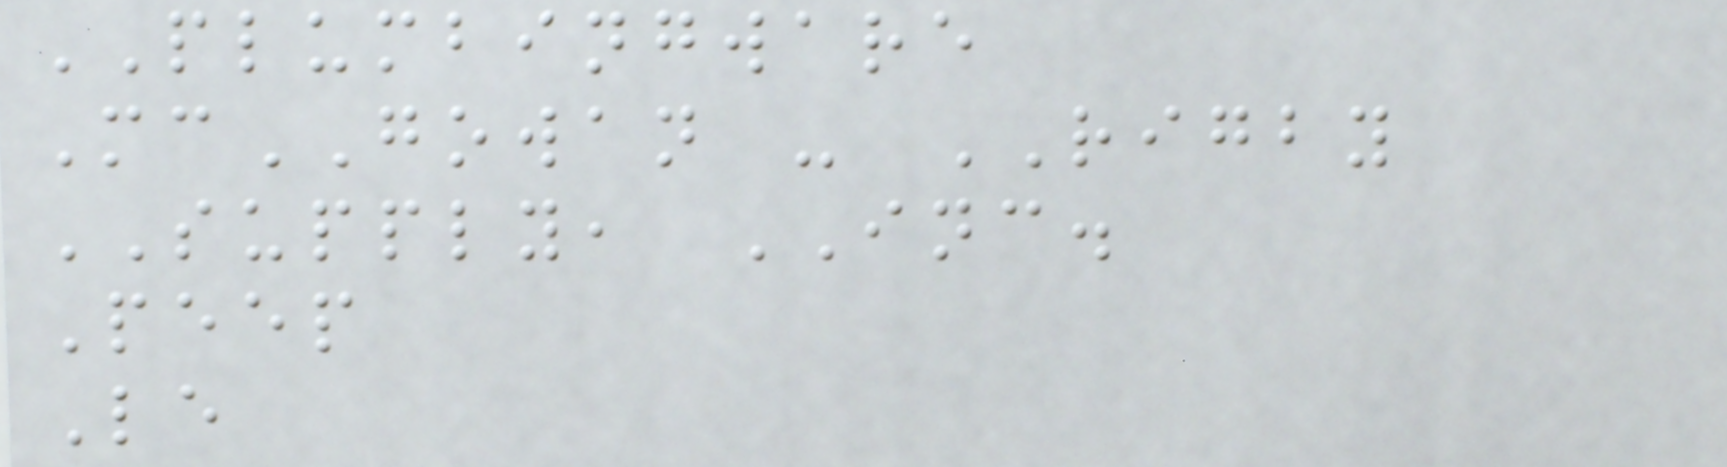PLUMBINGWARE
McGOWAN - RIGBY
SUPPLY, INC.
Peep
Le
